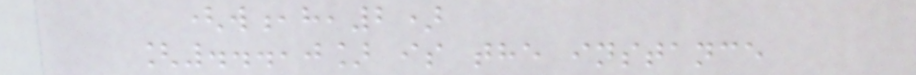(w,h,2)
[...,0] is the instance
